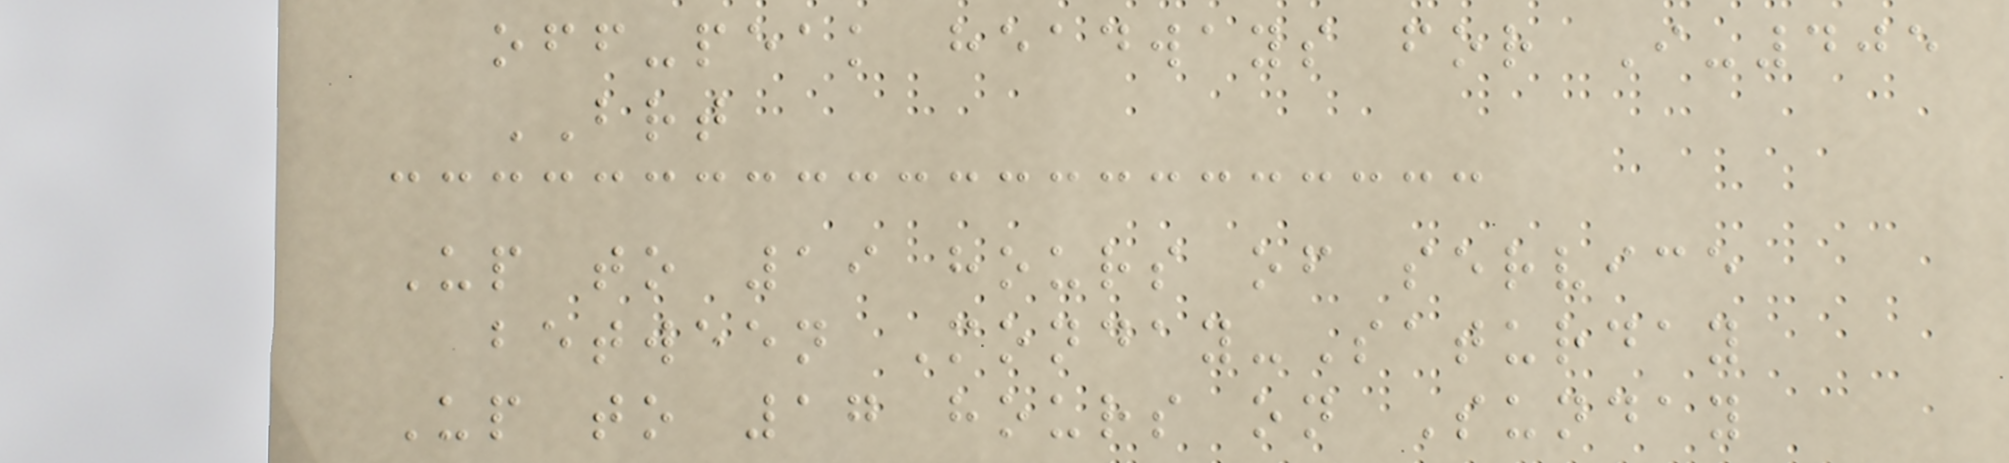off-peak headways for I-405
BRT
Up to 19 hours of service
between Monday-Saturday
Up to 17 hours on Sunday
